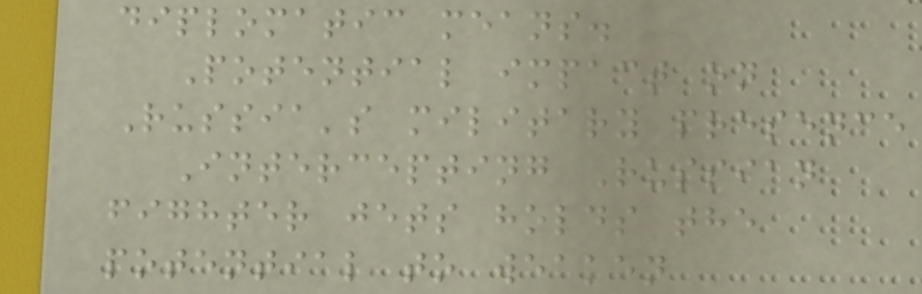diplomatic means.
Potential impact on
Russia's military presence
Intercepting Russian
fighter jets holds the
potential to weaken
